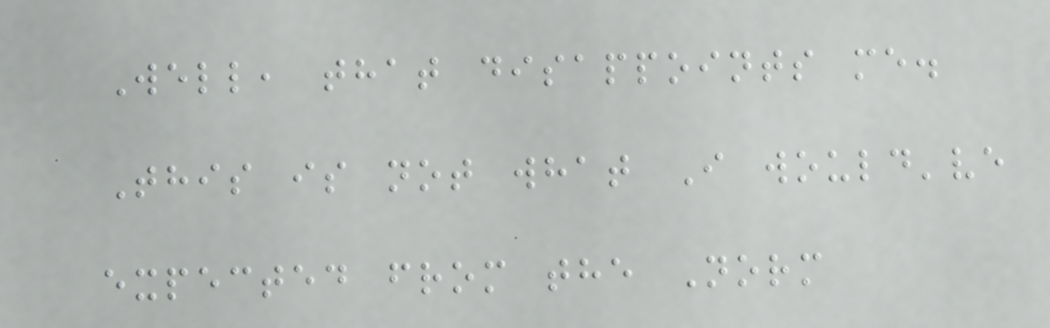Well, that disappoints me.
This is not what I would've
expected from the Norm
